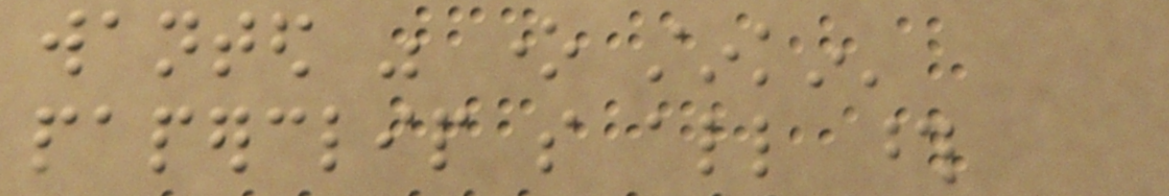wanted was one stinkin'
paperclip so all those
